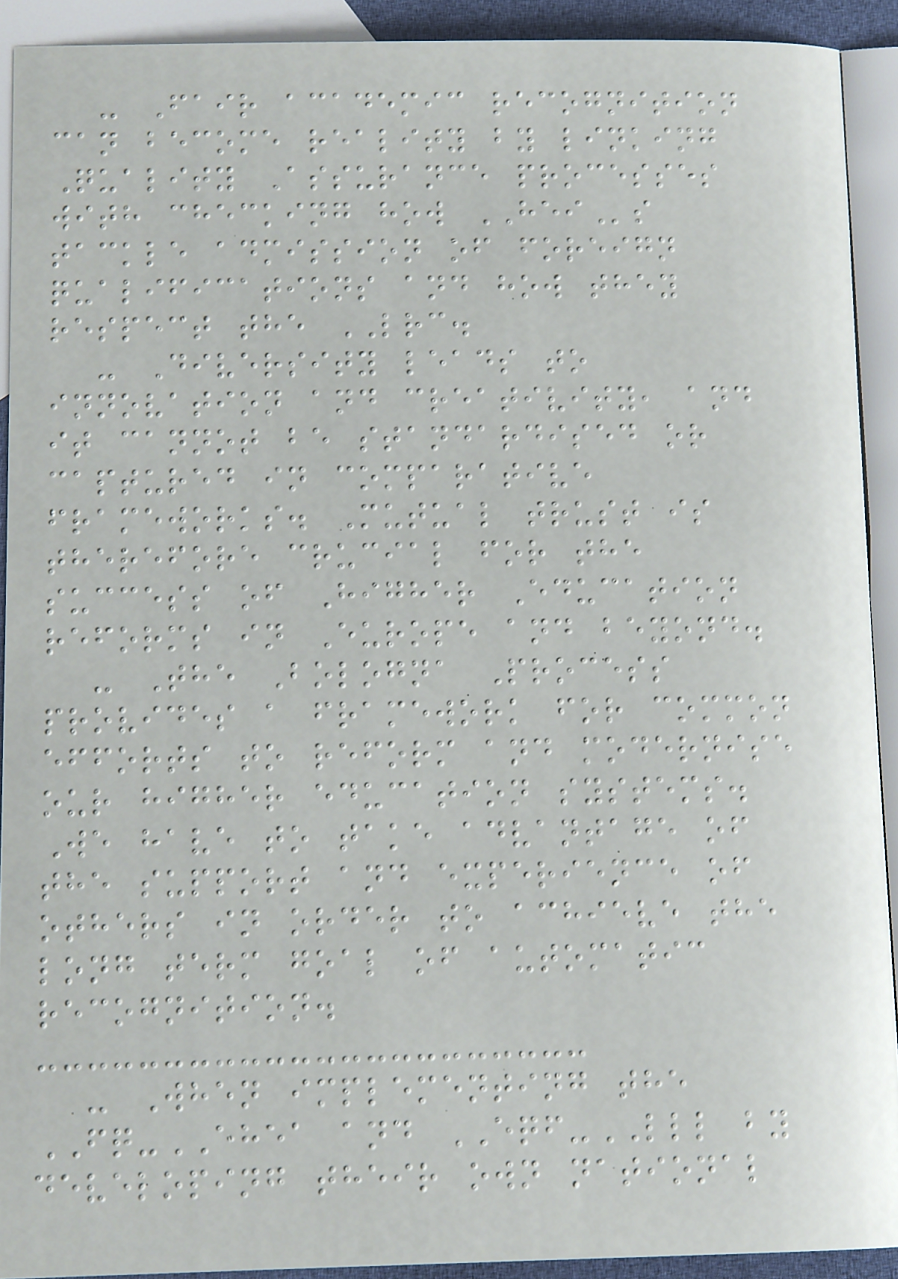- Fair academic recognition
can become reality by linking
Quality Assurance processes
with checking how HEIs
tackle admission of foreign
qualifications and how they
respect the LRC.
- Diversity leads to
innovation and creativity, and
it cannot be standardised or
captured in comparative
frameworks. Mutual trust is
therefore crucial for the
success of Higher Education
reforms in Europe and beyond.
- The Bologna Process
provides a framework for common
efforts to reform and modernise
our higher education systems.
We have to take advantage of
the support and experience of
others in order to achieve the
long term goal of automatic
recognition.
- When implementing the
FQ-EHEA and EQF-LLL by
developing their own national
